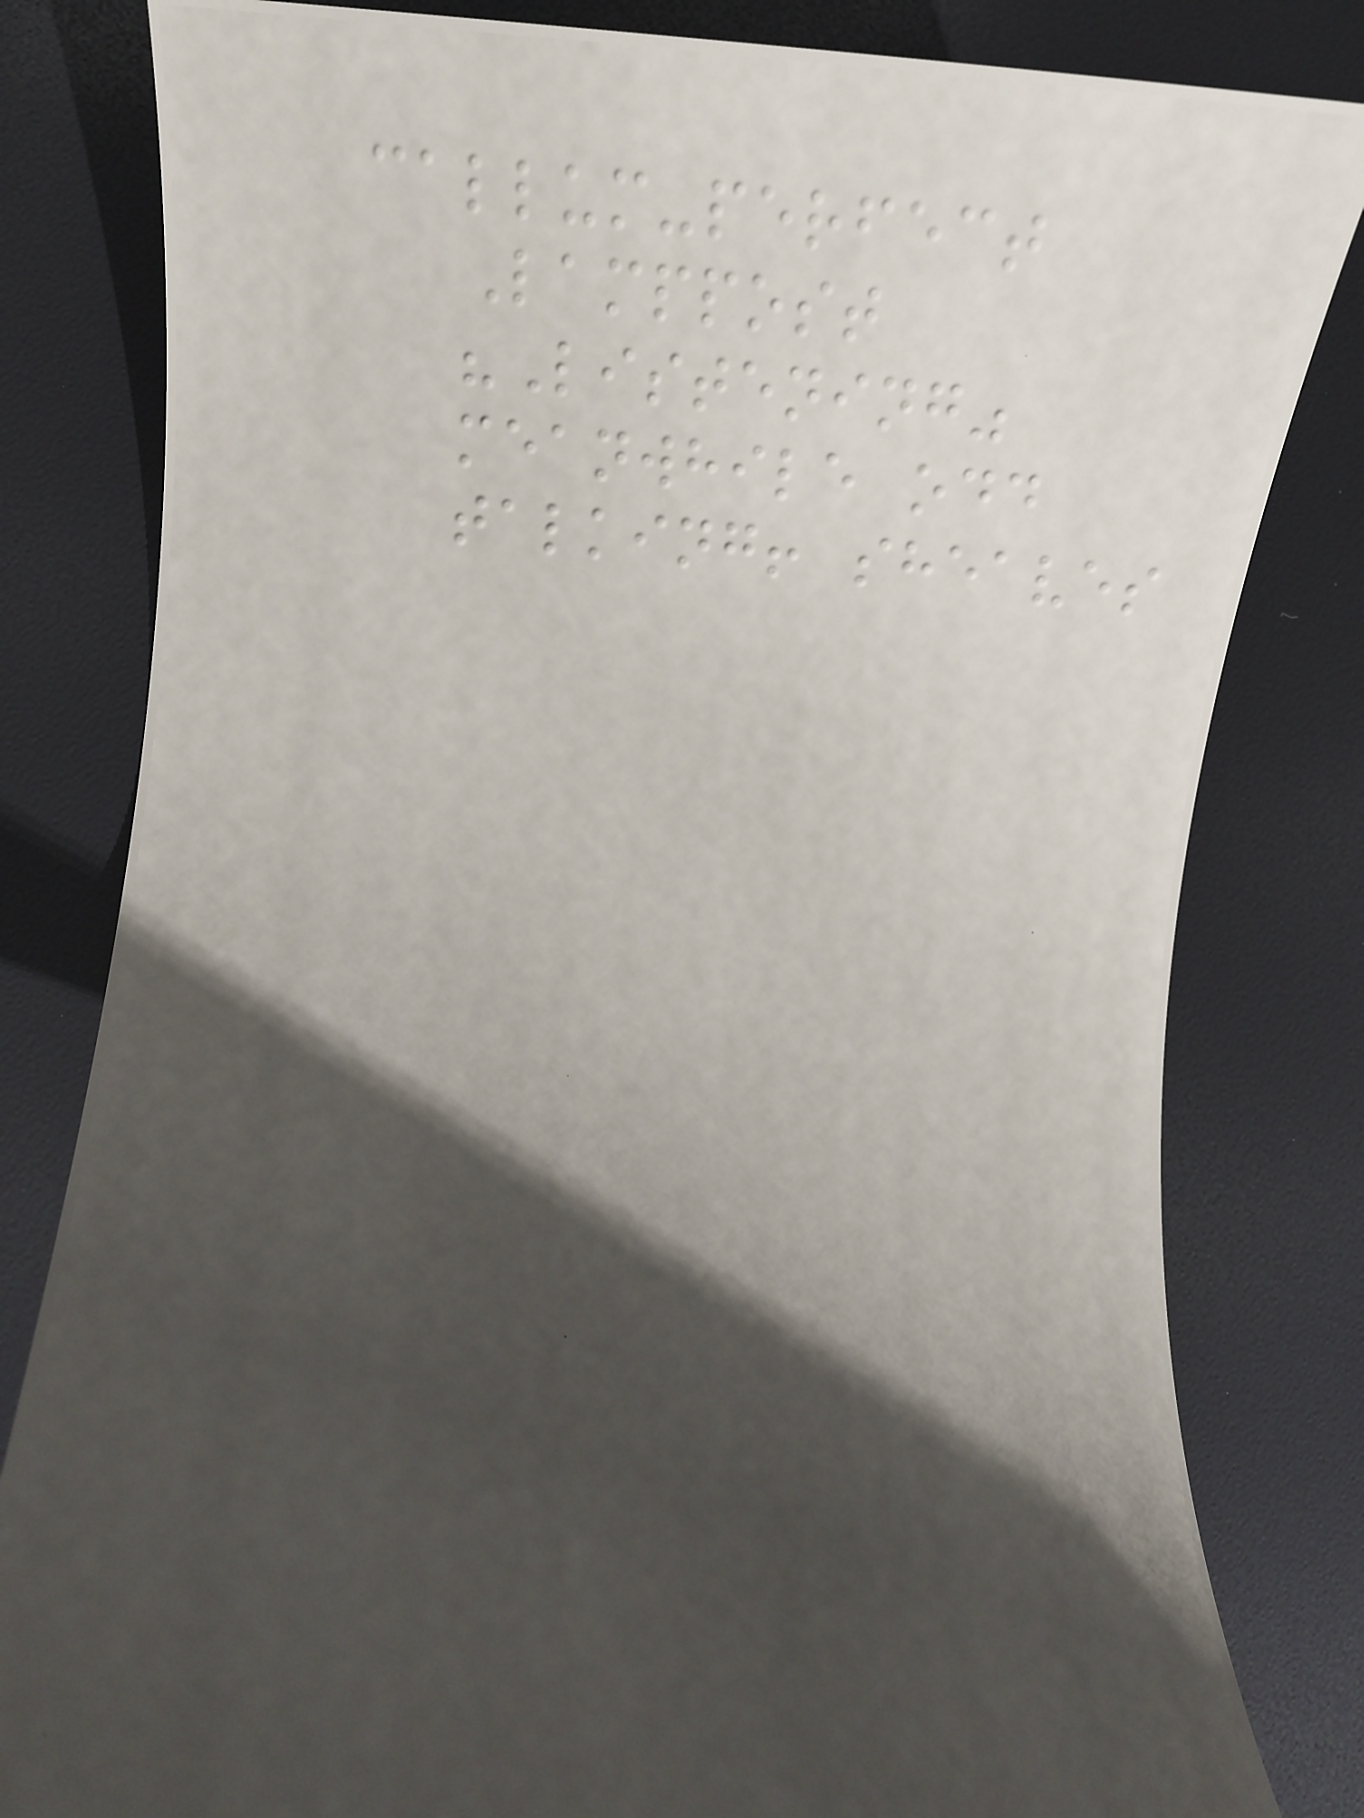callum-perfect
Lamppost
"Listening"
meanwhile odd
talking! sheaves
